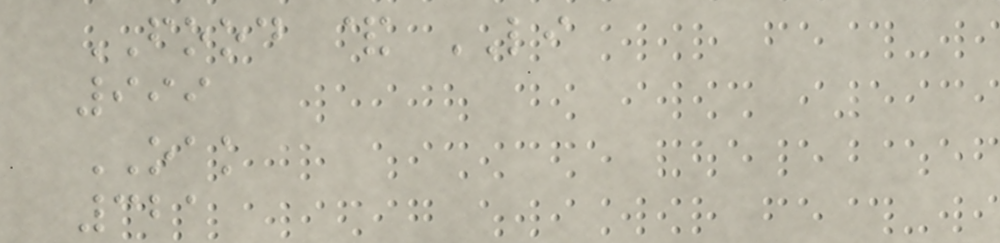FOOD & LI
999
OAK
321
